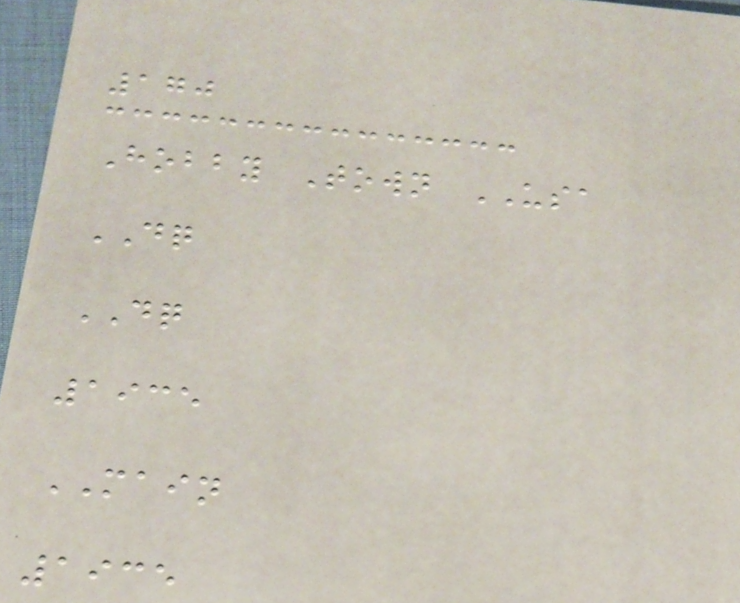170
Hobby Town USA
DQ
DQ
1935
MAIN
1935
